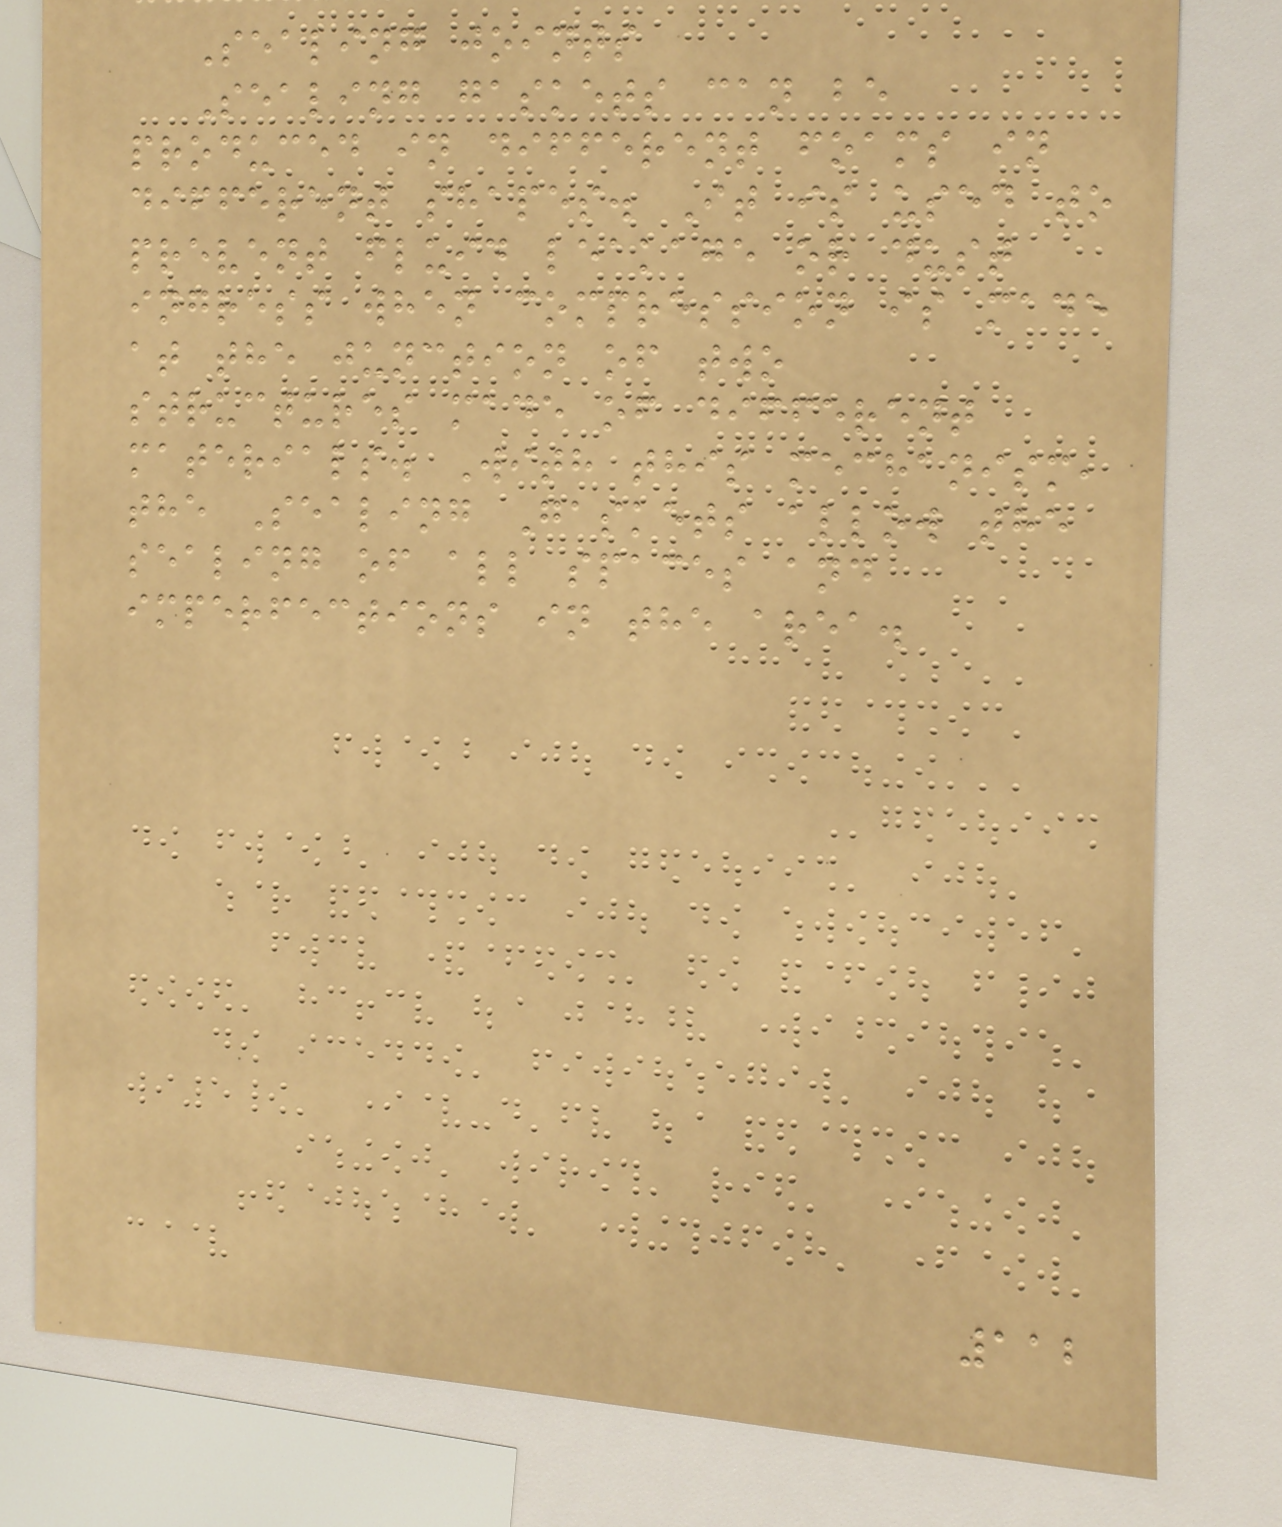Sealing joints
Sealing gaskets can be
produced in different foams in
different shapes. It is used to
prevent fluid leakage or dust
ingress when compression is made
at the junction of two
structures made of different
materials. With this mechanism,
the Sealing Gaskets allow the
sealing of all spaces and
imperfections in the area.
112
